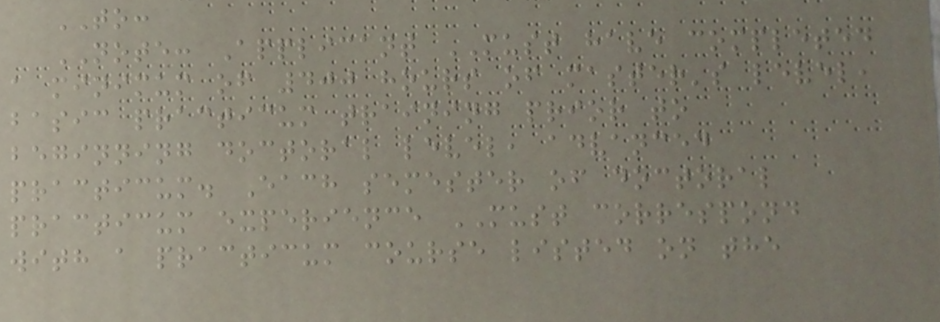TO:
NOTE: Applicant MUST have completed
a minimum of 400 hours of master's level,
basic practicum training prior to
beginning doctoral level, advanced
practicum. Each semester of doctoral
practicum experience MUST correspond
with a practicum course listed on the
